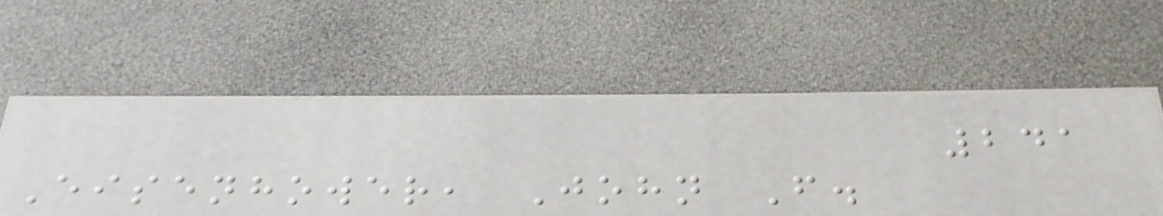241
Eisenhower, John F.
